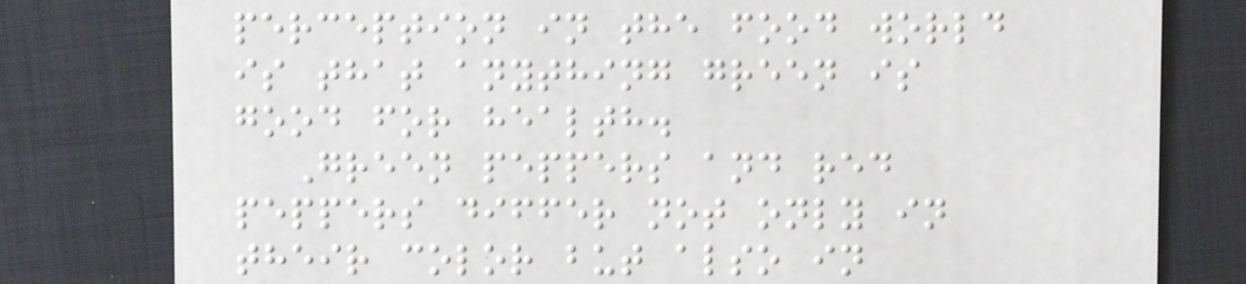perception in the food world
is that anything green is
good for health.
Green peppers and red
peppers differ not only in
their color but also in
